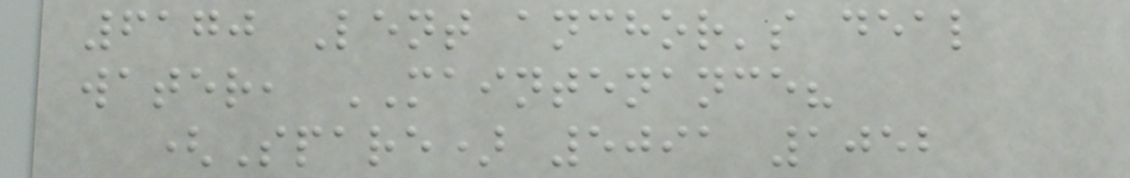6170 Lent anchor's deal
water, MAINTENANCE?
(Spare) 5091 1052
